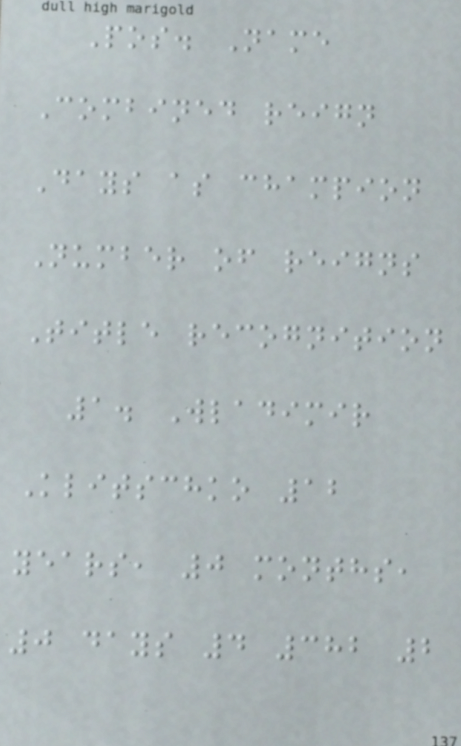Pos. Name
Combined reign
Days as champion
Number of reigns
Title recognition
1. Wladimir
Klitschko 12
years, 0 months,
0 days 4 382 2
